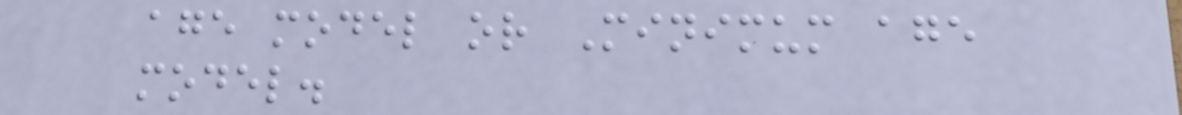age model or Minimum age
model.
